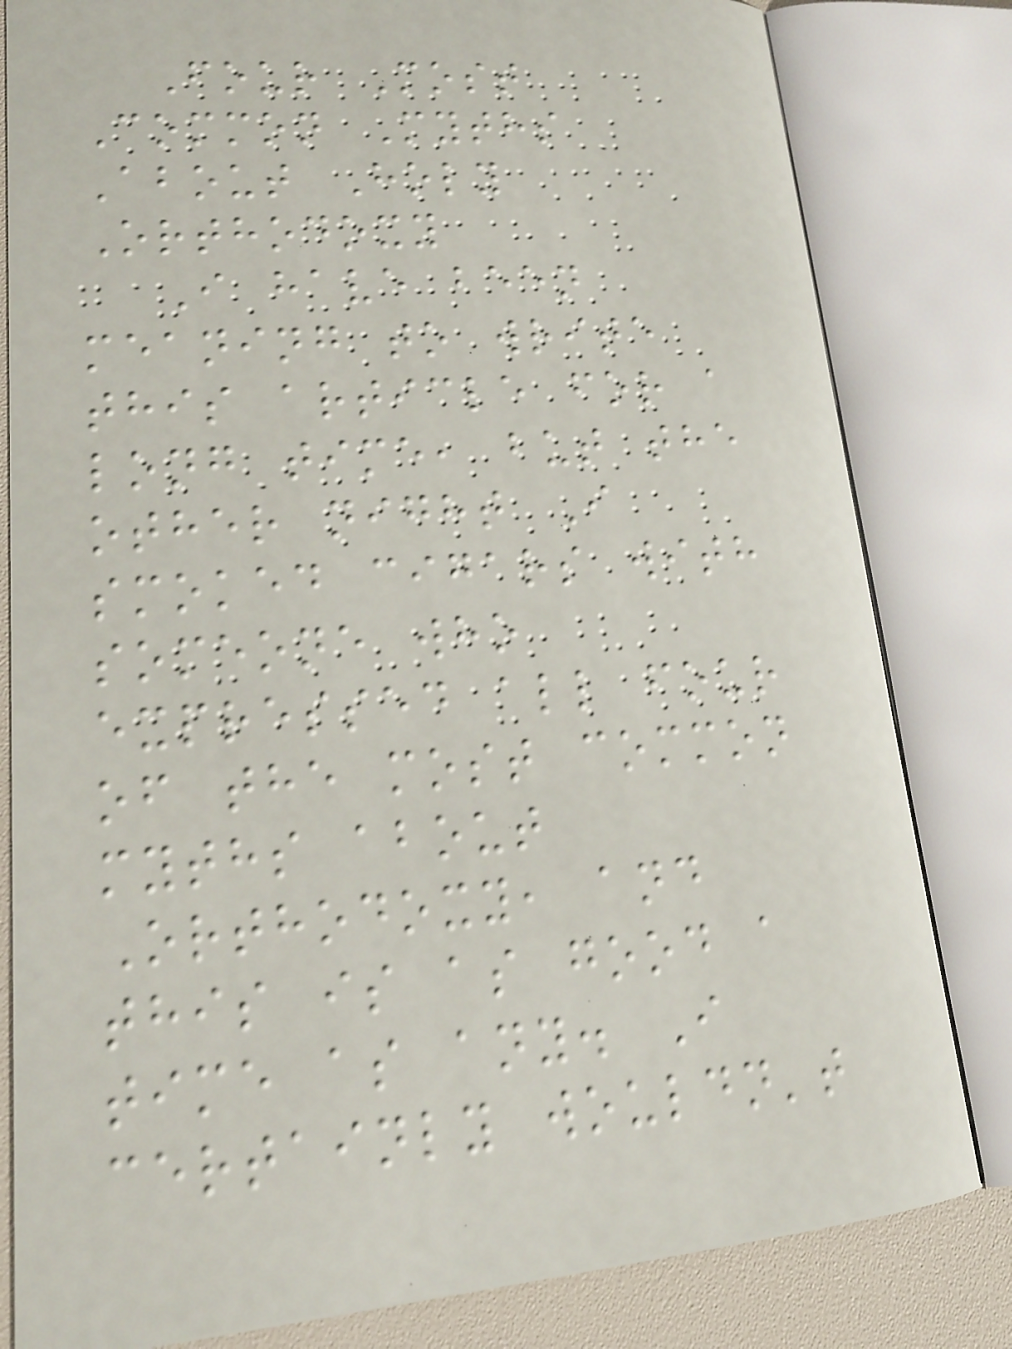Four Most
Common Myths
About Holy
Orthodoxy
I have been
meaning to write
this article for a
long time, but the
other night I
smoked cigars with
someone who
expressed all four
of the most common
myths about
Orthodoxy, and
this is as good a
time as any. I
certainly wouldn't
